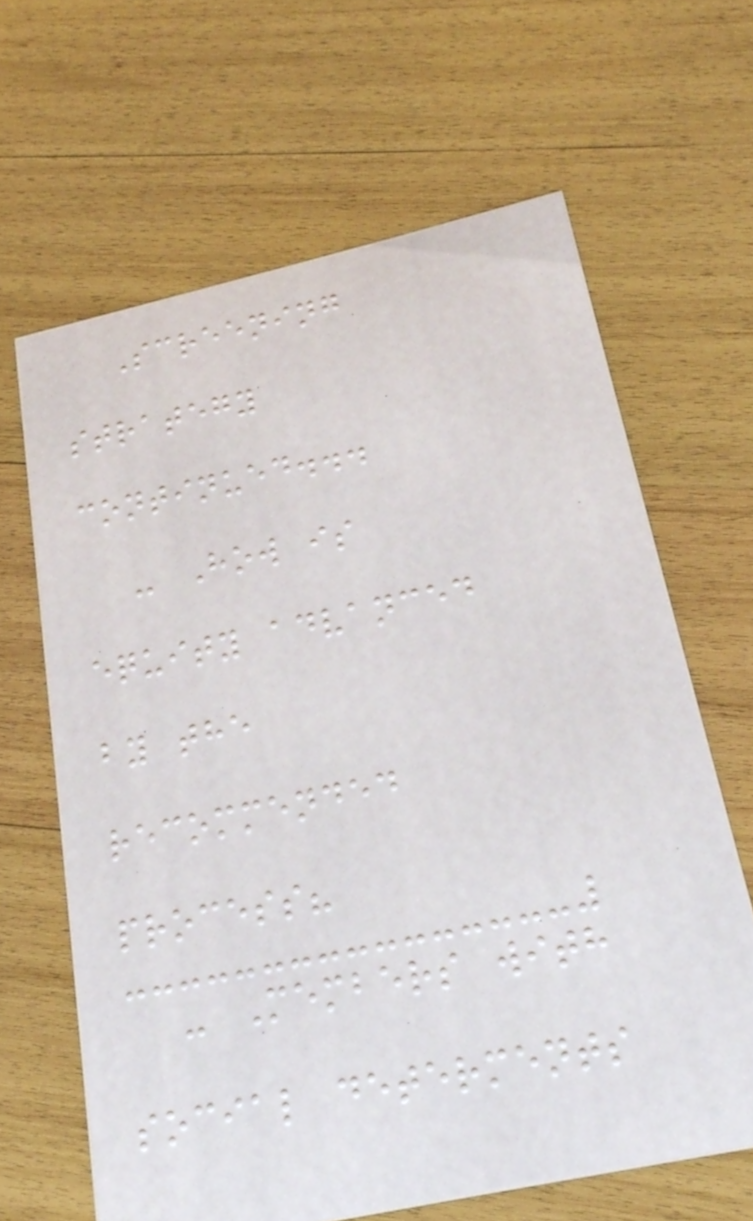Screening
strategy
continued...
- How is
equity advanced
by the
recommended
process?
- Members with
social determents
